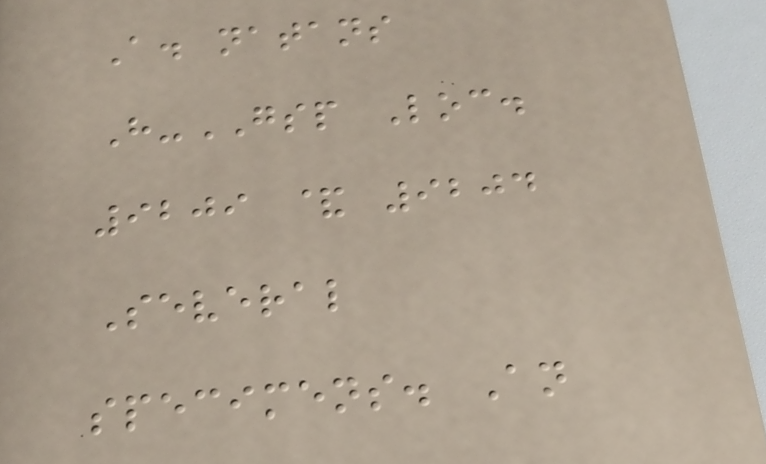A. natans
H-GSP Loc.
9209 & 9204
Several
specimens. An
